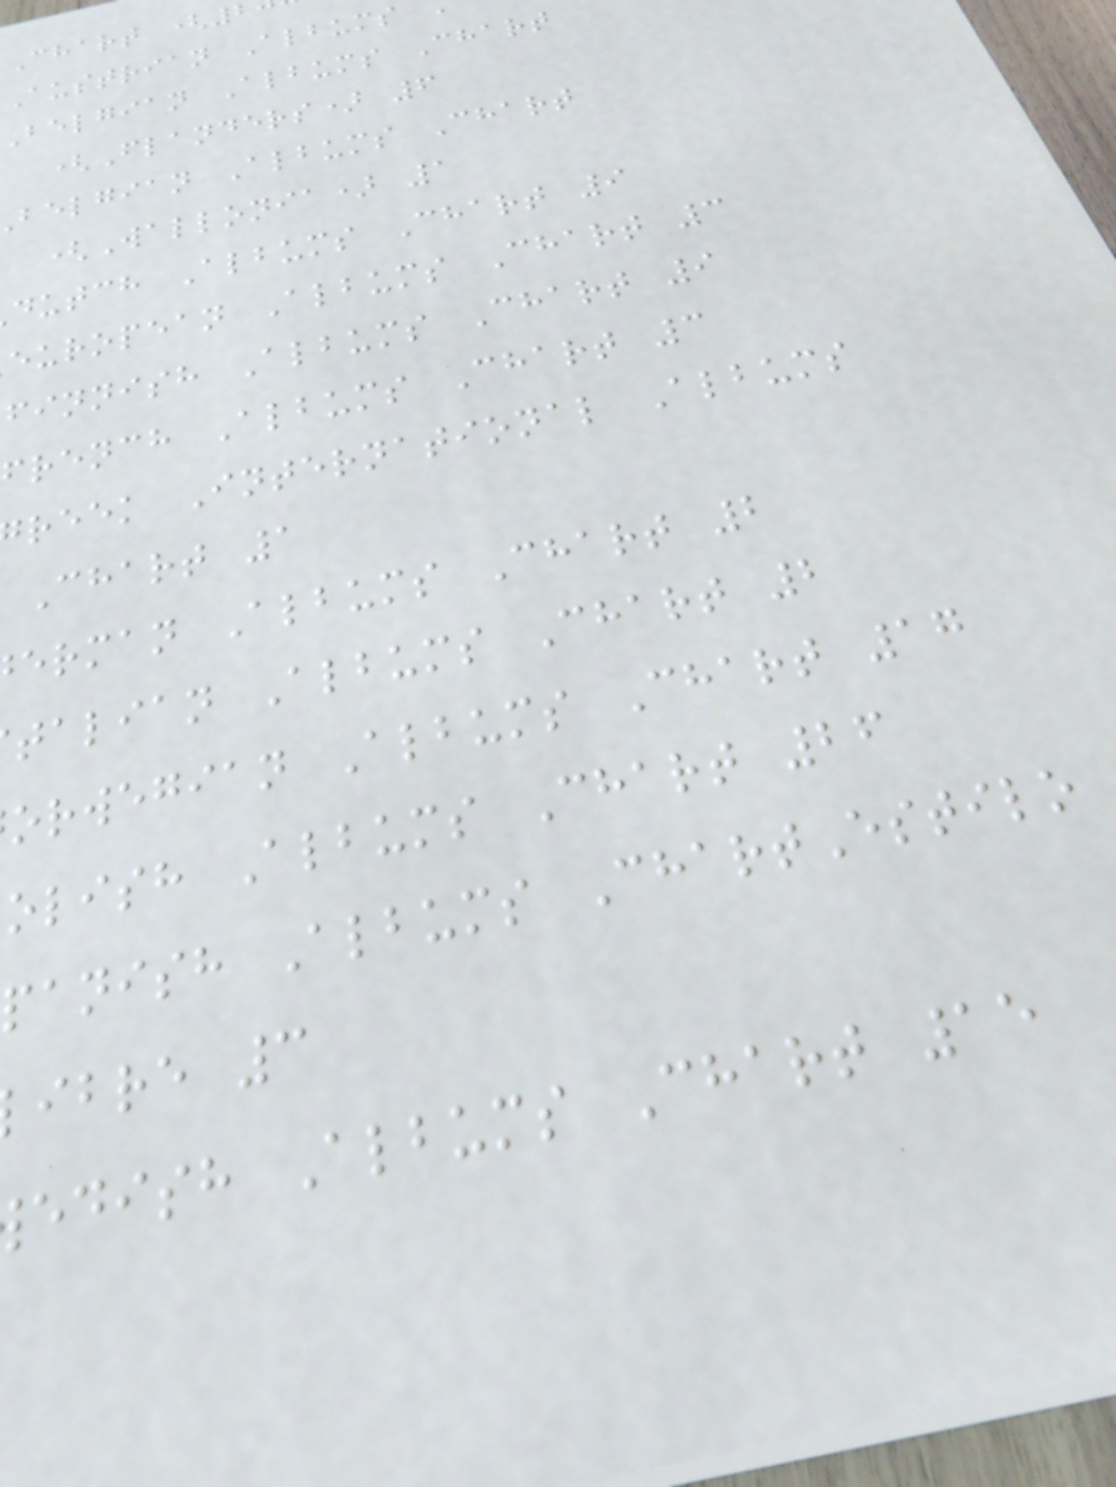Chart (2
Austrian Albums
Belgian Albums Chart
(Flanders) 6
belgian Albums Chart
(Wallonia) 1
dutch Albums Chart 9
european Albums Chart 3
finnish Albums Chart 9
french Albums Chart 3
reek International Albums
Chart 1
erman Albums Chart 2
talian Albums Chart 2
orwegian Albums Chart 17
olish Albums Chart 26
panish Albums ChartEstilo
ibre 3
edish Albums Chart 15
